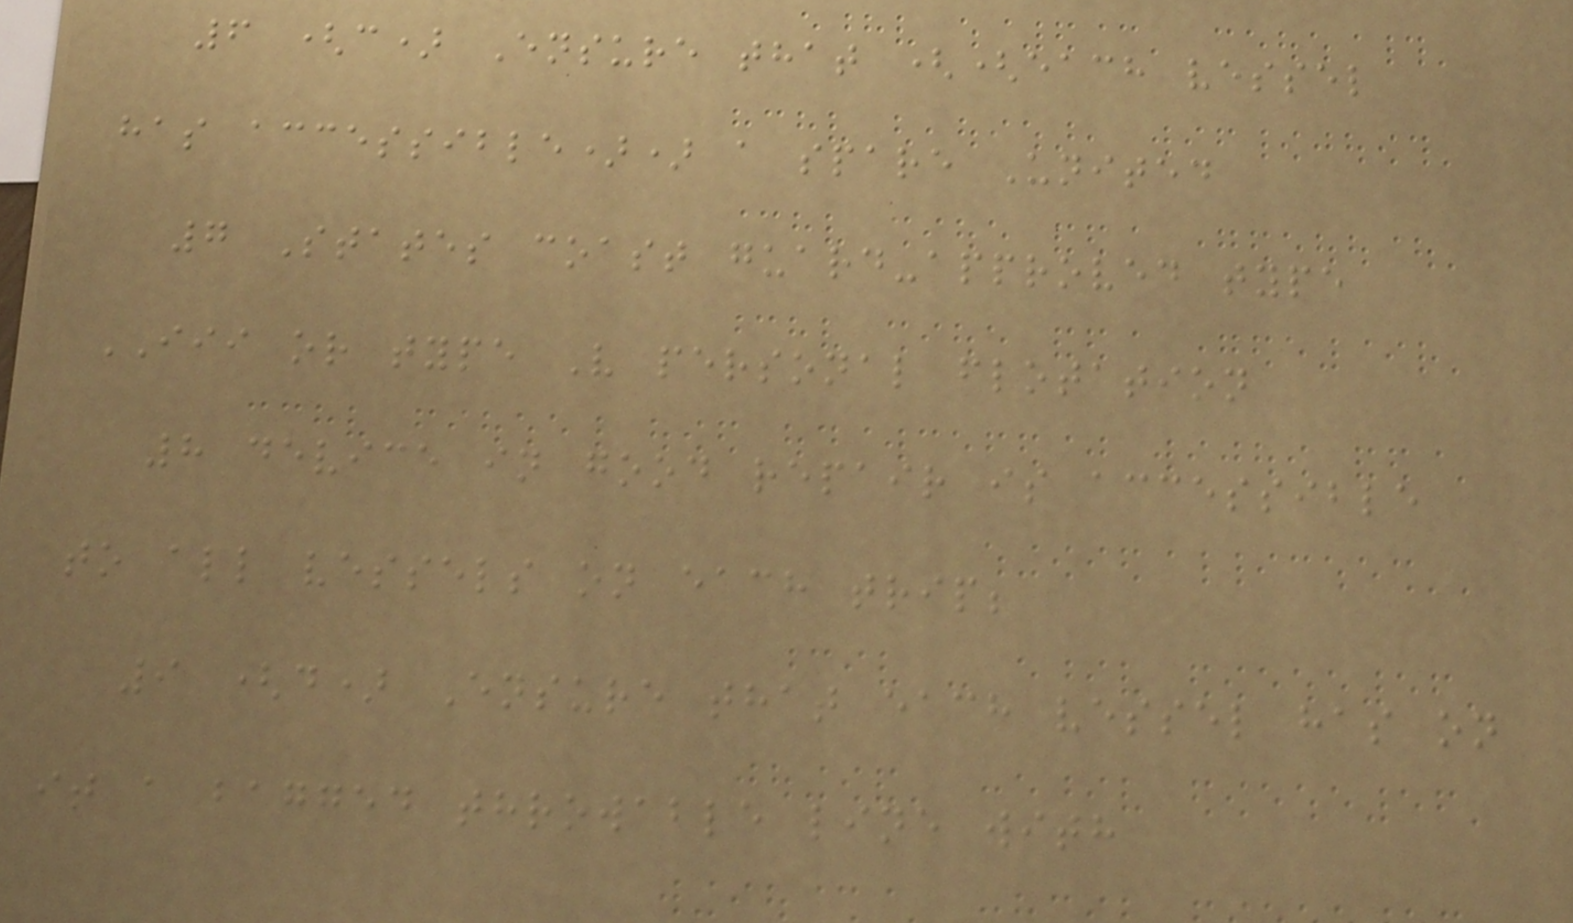6 (c) Ensure that ((each vessel
has accessible)) a spare United
7 States coast guard-approved type
III or type V personal flotation
8 device in good repair is accessible
to all vessels on each trip;
9 (d) Ensure that each vessel has on
it a bagged throwable line with
